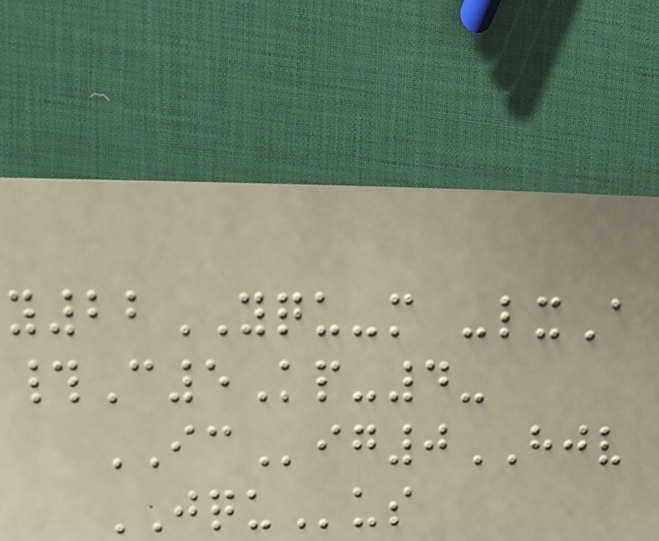y22YQU-m -lxA
#C5Kp-4-
ICig0HJV
JQUus
